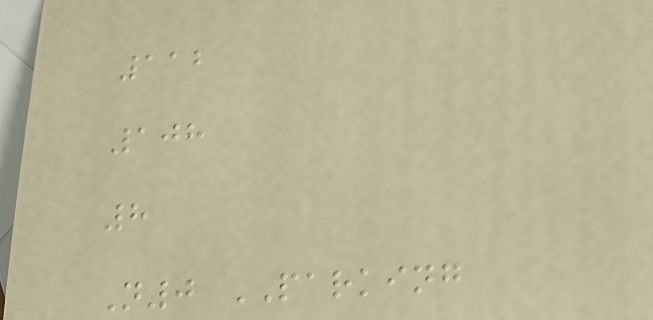112
108
8
N0 PARKING
